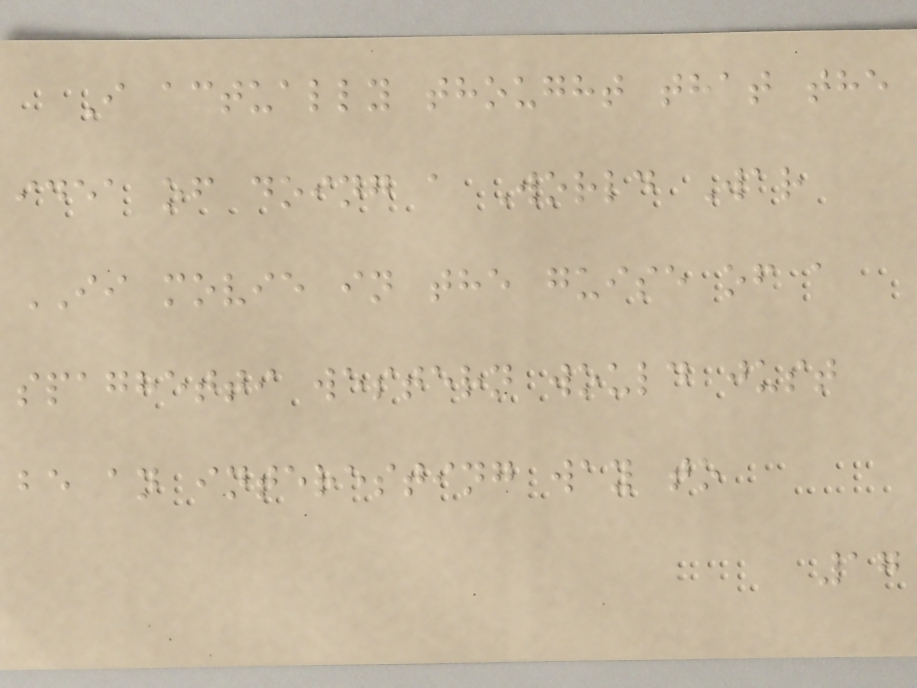I actually thought that the
idea of doing a World War
II movie in the guise of a
spaghetti western would just
be an interesting way to
17
